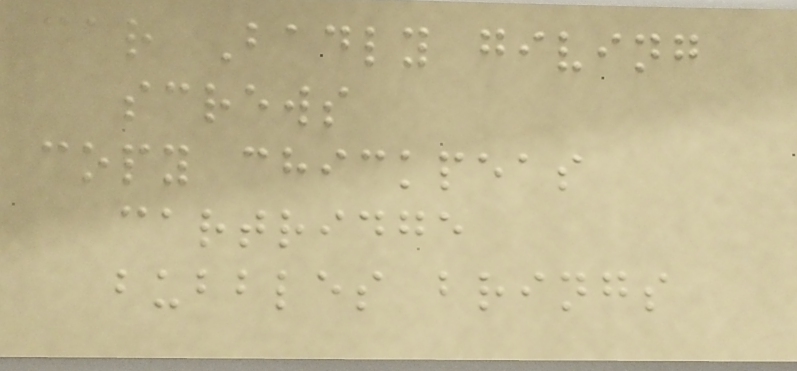car Badly giving
screws
copy chickpeas
cartridge
bubbles brings
